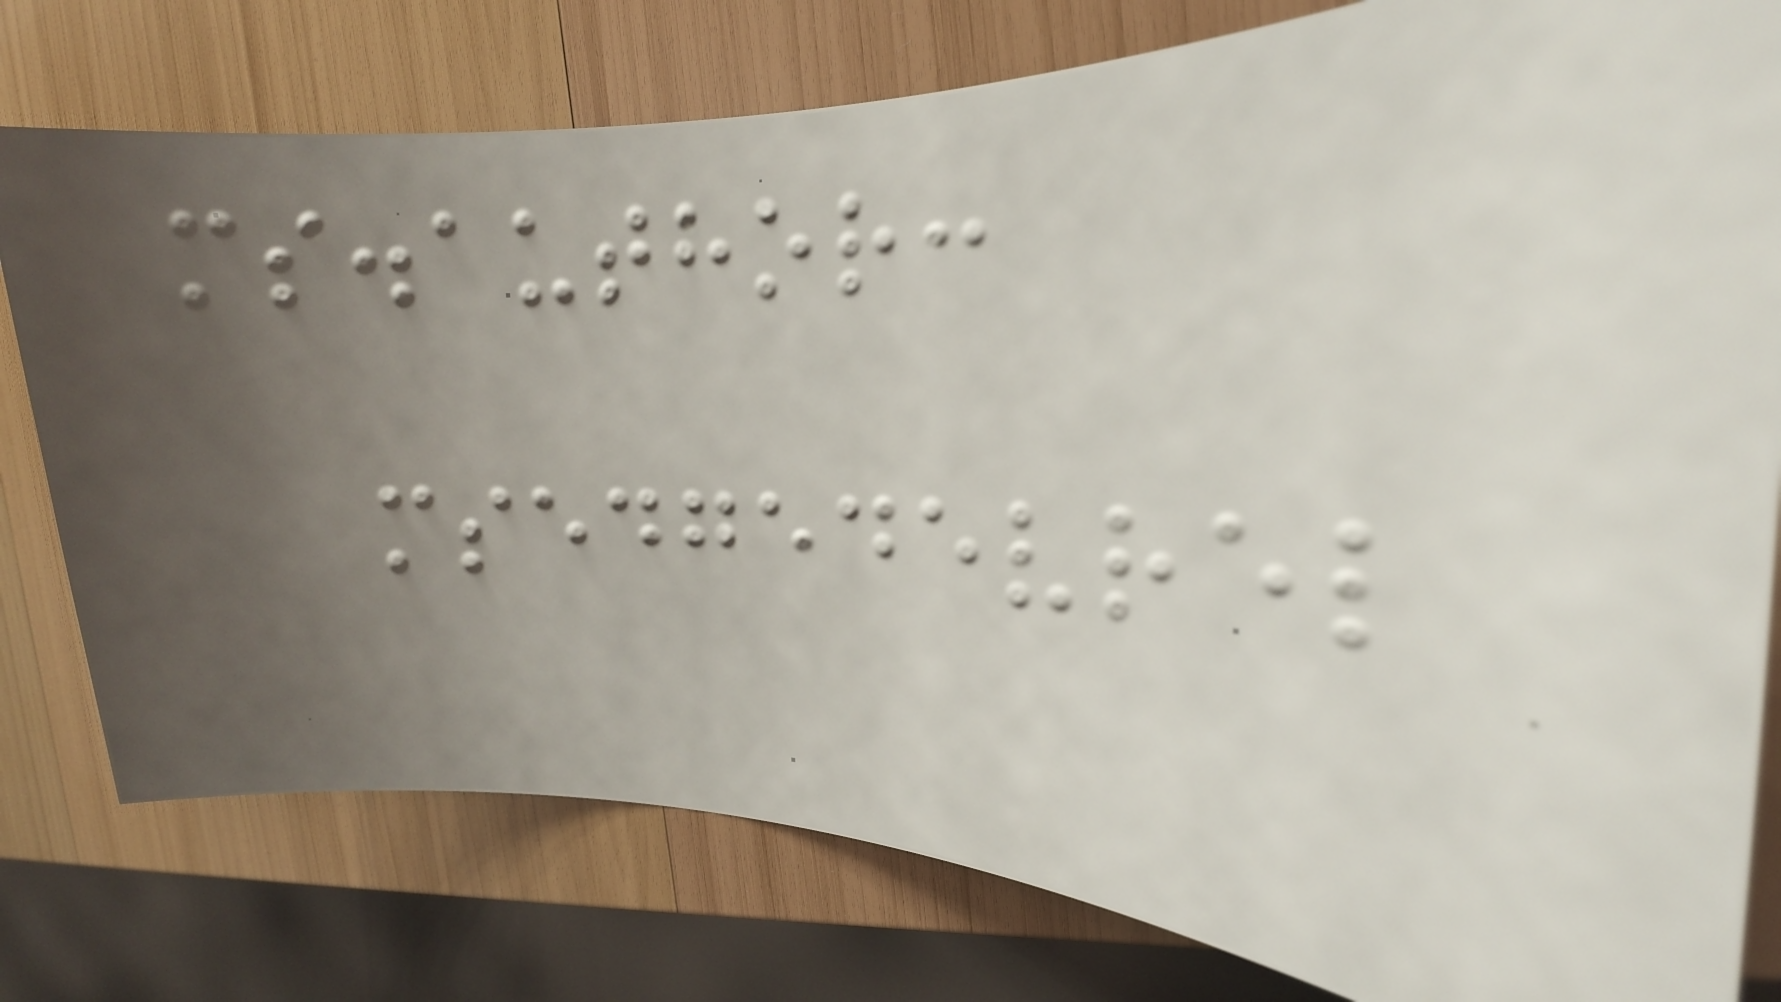ms.author:
msedgedevrel
